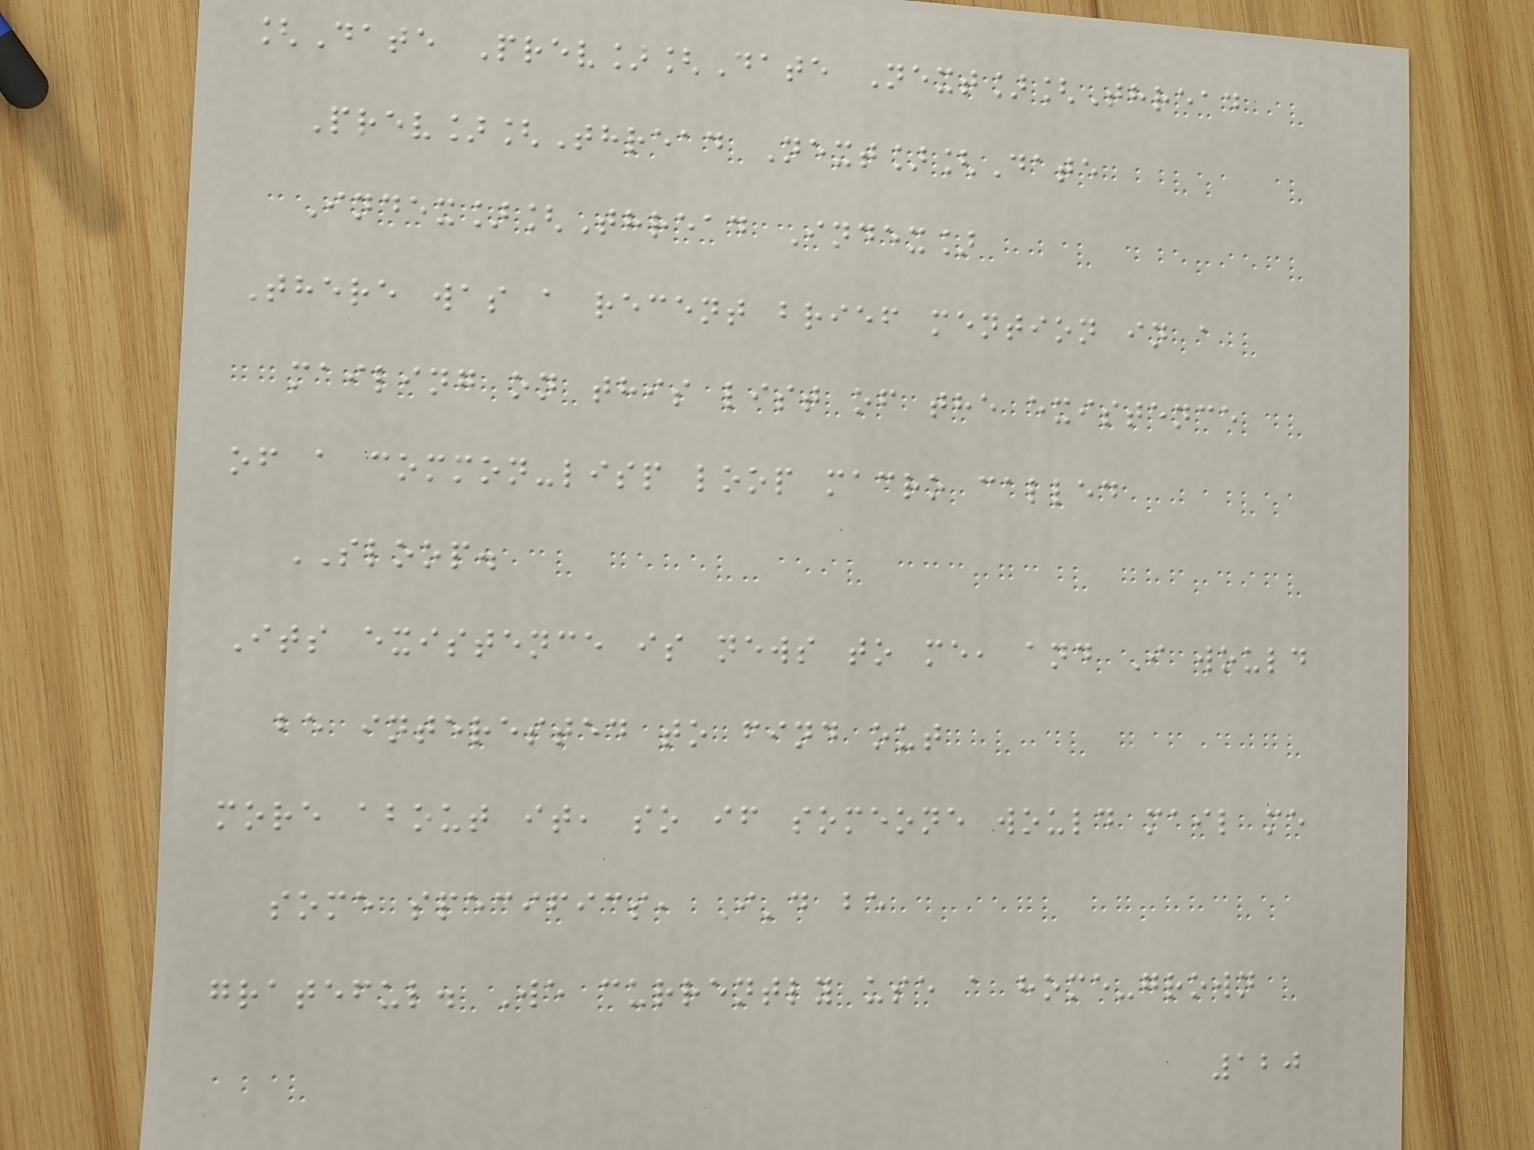[Date Prev][Date Next][Thread
Prev][Thread Next][Date
Index][Thread Index]
There was a recent brief mention in a
mailing on this list of the existence
of a common-lisp loop macro called
SLOOP.
Its existence is news to me, and I would
be interested to find out
more about it, so if someone would mail me
some specifics, I'd be
grateful. We currently use a home-grown
120
